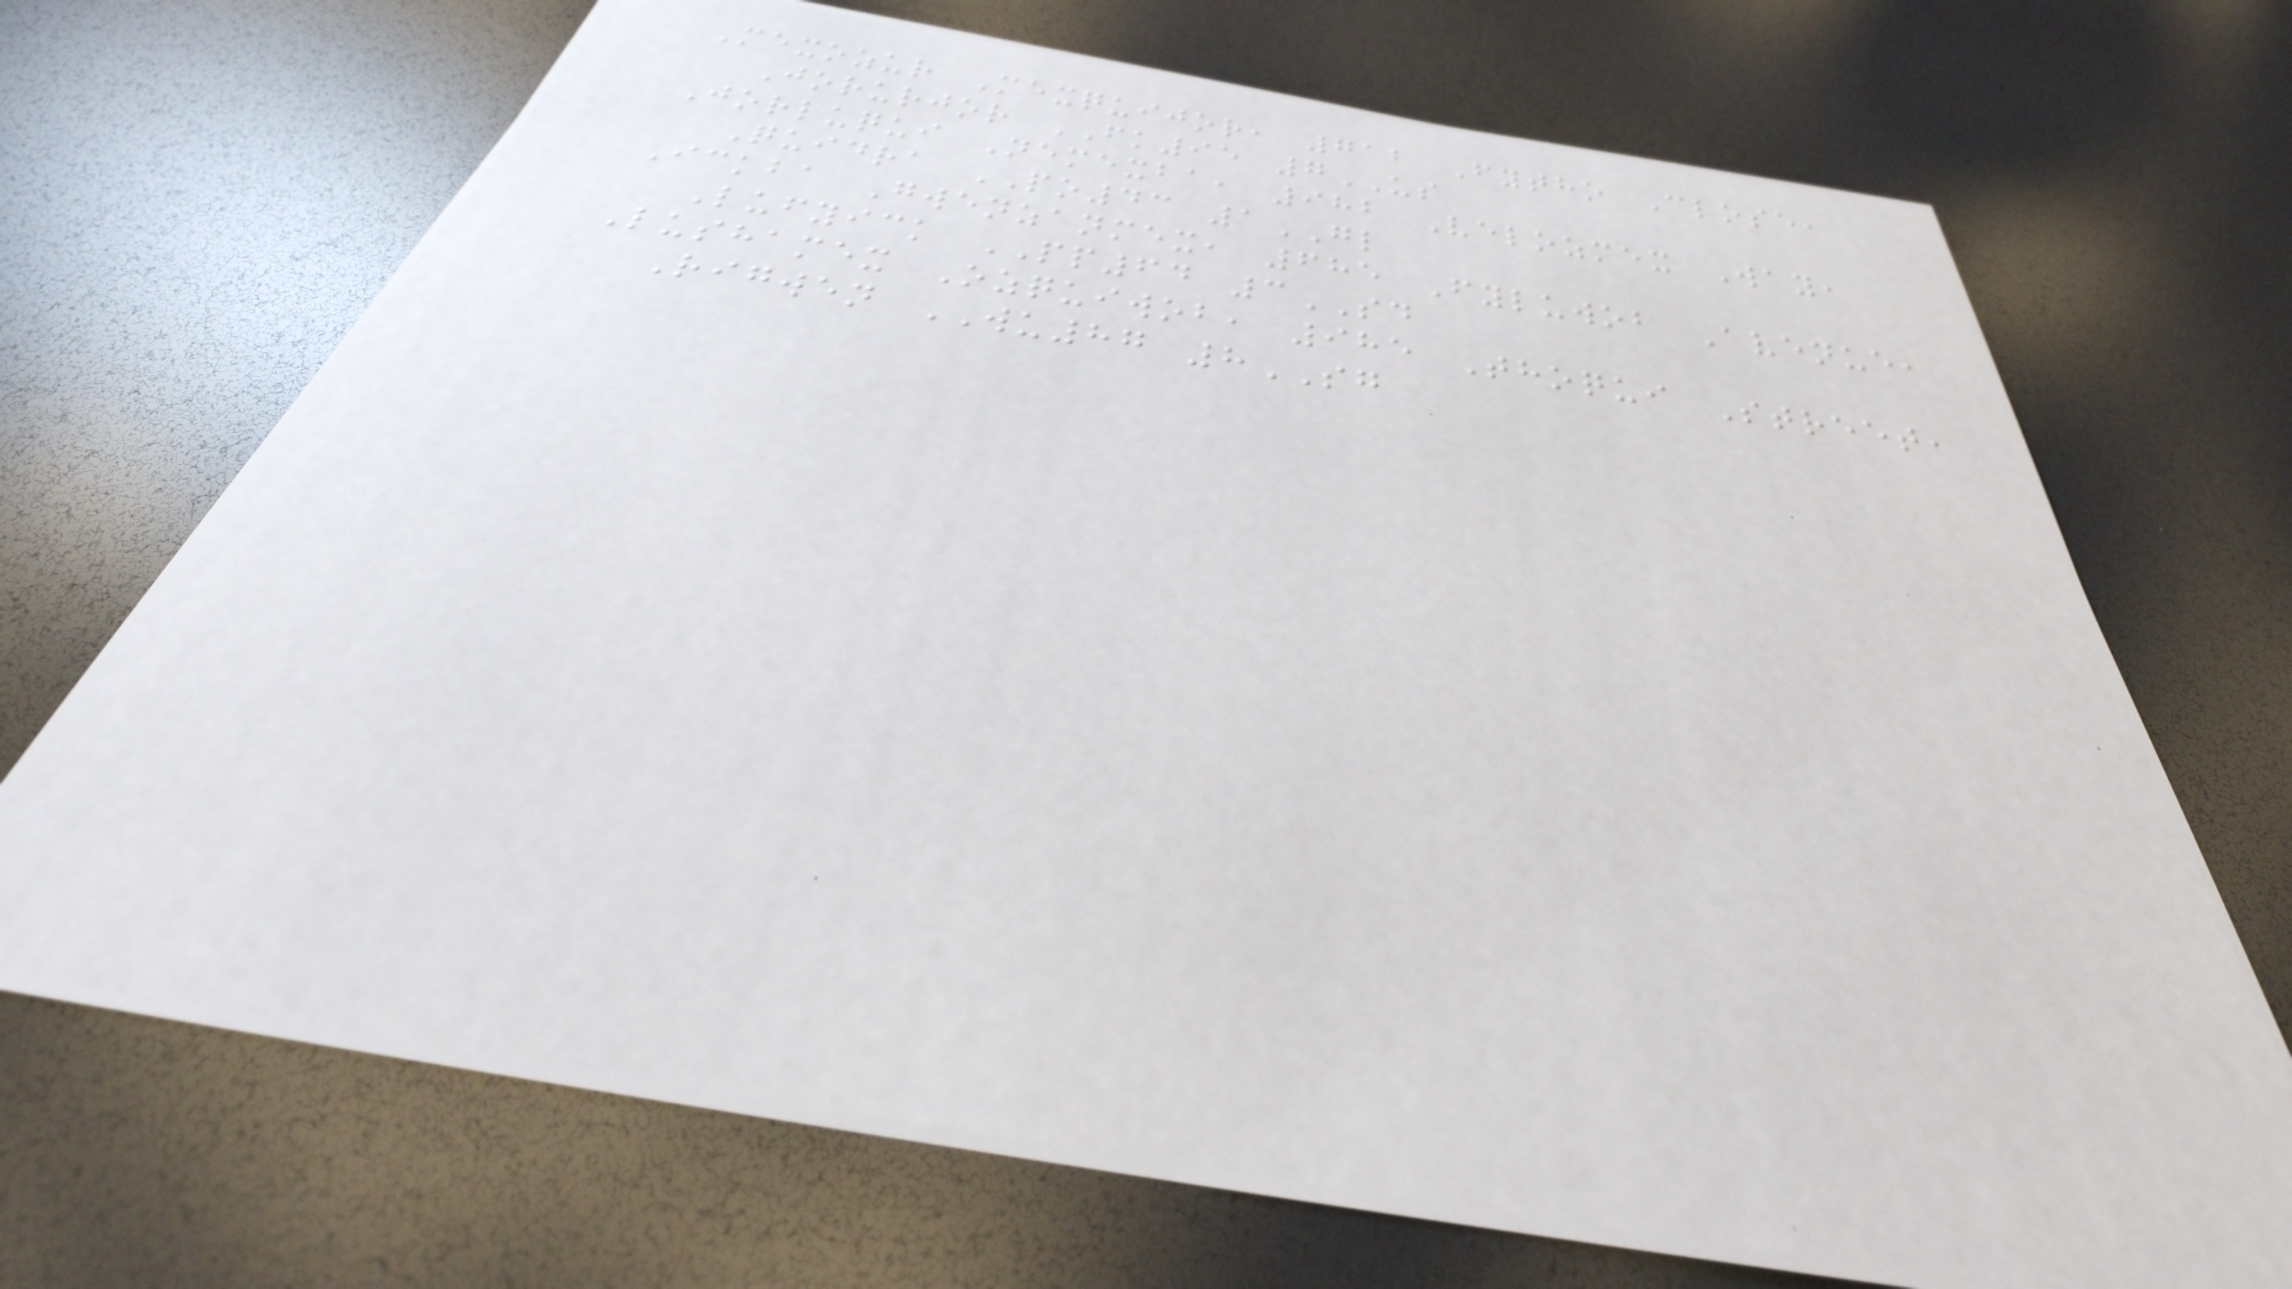Mexozur Mexquijor, 712 Fytho Close,
Jorurjor FK95 7US
Jorluqui Nemexba, 982 Velozmex Way,
Quidra PO43 1GL
Ickba Gwenzanmex, 685 Fyluwob Avenue,
Lufyick PP64 3SD
Lushamex Ozquiwob, 985 Thoqui Street,
Rigwen WU87 8SG
